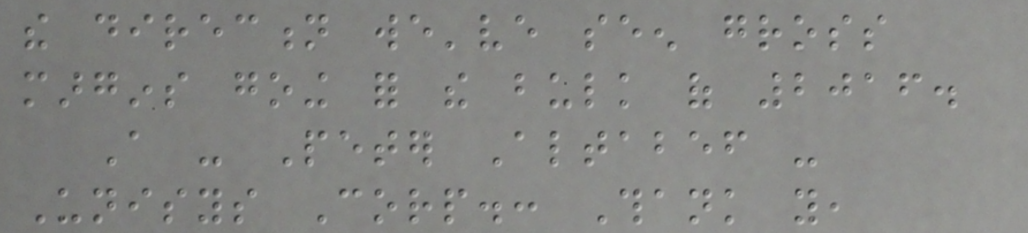the direction we've seen gross
margins going for the bulk of 2016.
A - Peter Altabef -
Unisys Corp.: Thank you,
